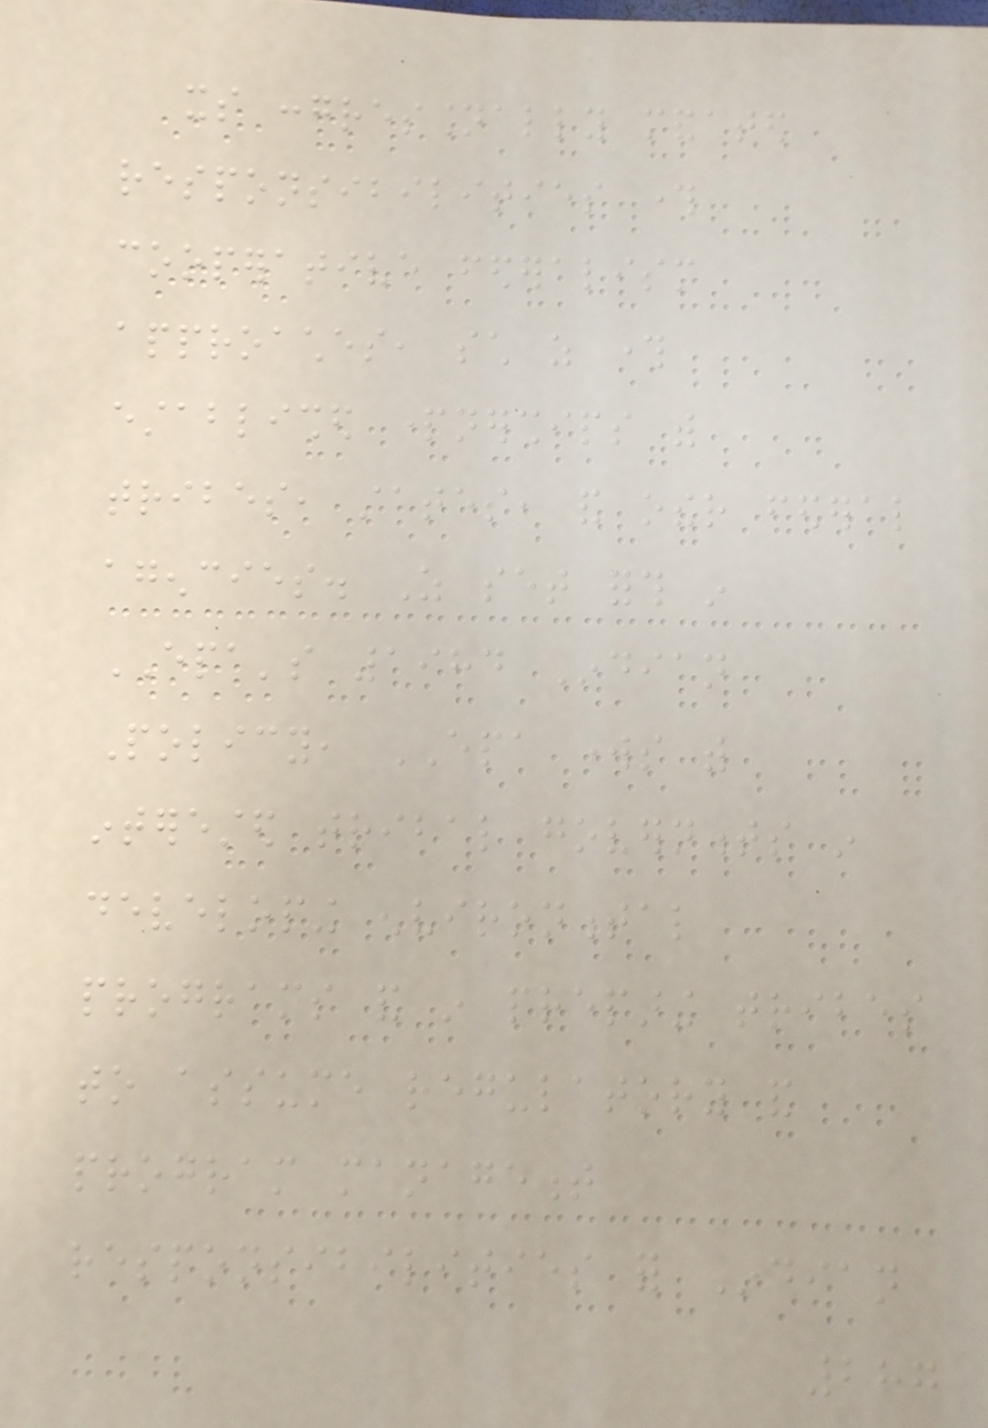its congressionally mandated
responsibilities through
cooperative federalism
approaches, such as through
established partnerships with
tribes, states, and other federal
agencies. As set forth in
EPA's 1984 Indian
Policy, EPA works with
interested tribal governments in
developing environmental
programs and in preparing tribes
to assume regulatory and
program management
responsibilities for Indian
287
